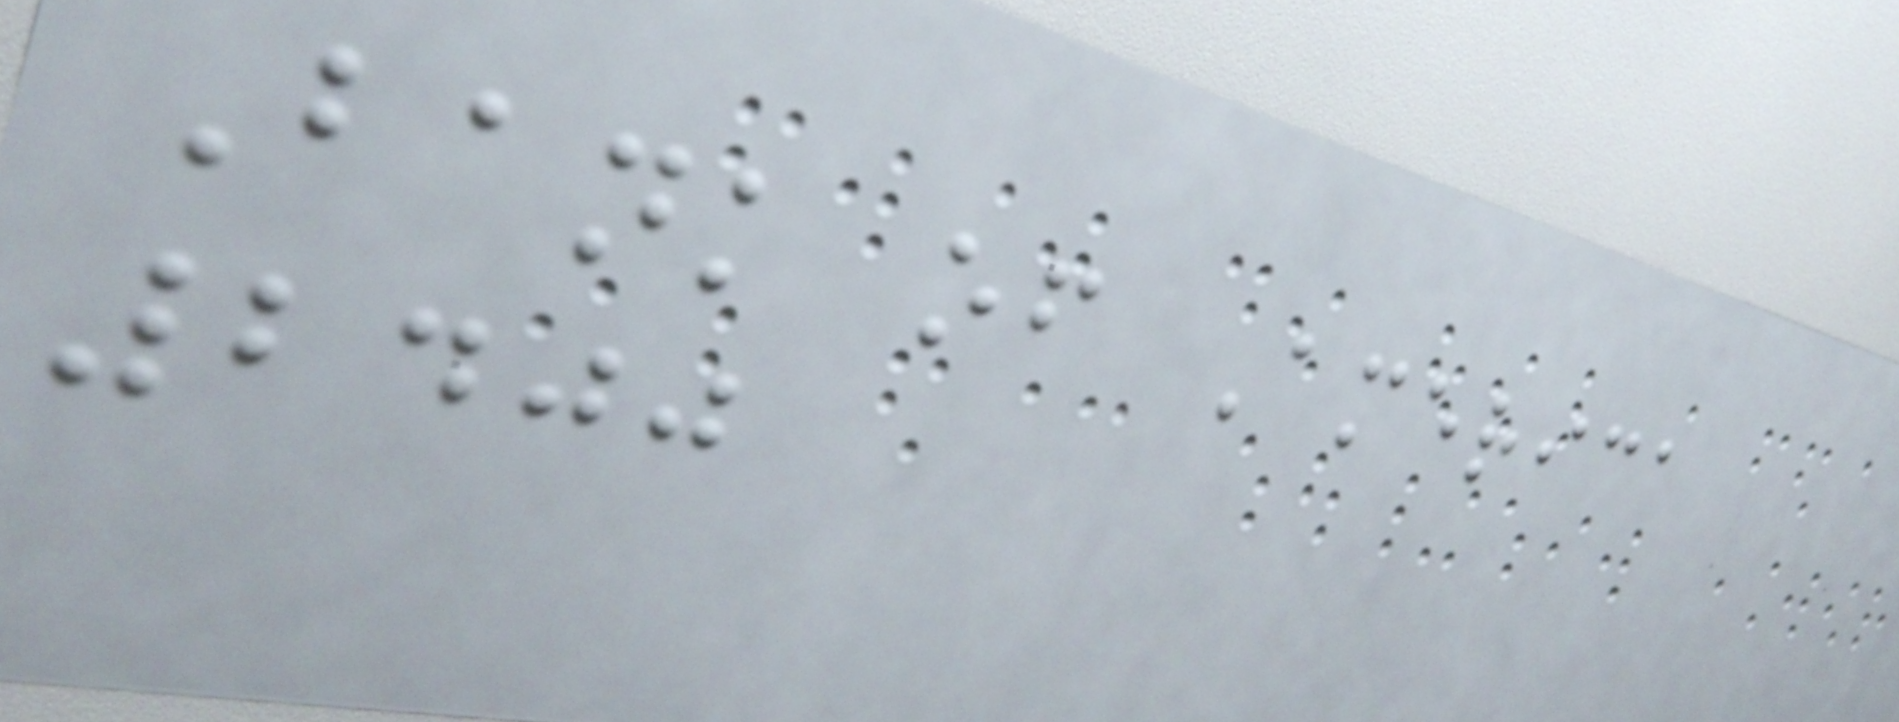Bank of America
2400
